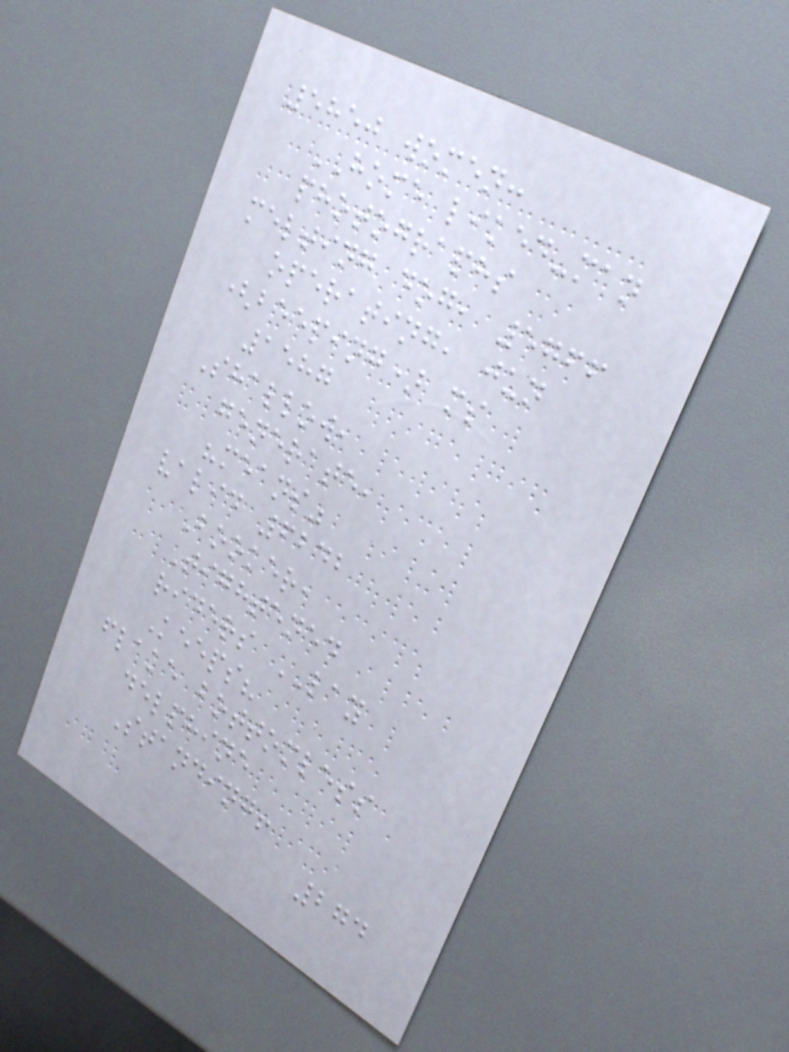5850 women:
HOME liked-man
photographs
melting dog, 5766
operating, jun
(beeping) ms
1587
Shallow,
generate,
"means"
valid 6242
Booker,
Tightened
riders LAY
Keeps?
flake bottomless
delphine
Standing!
274
